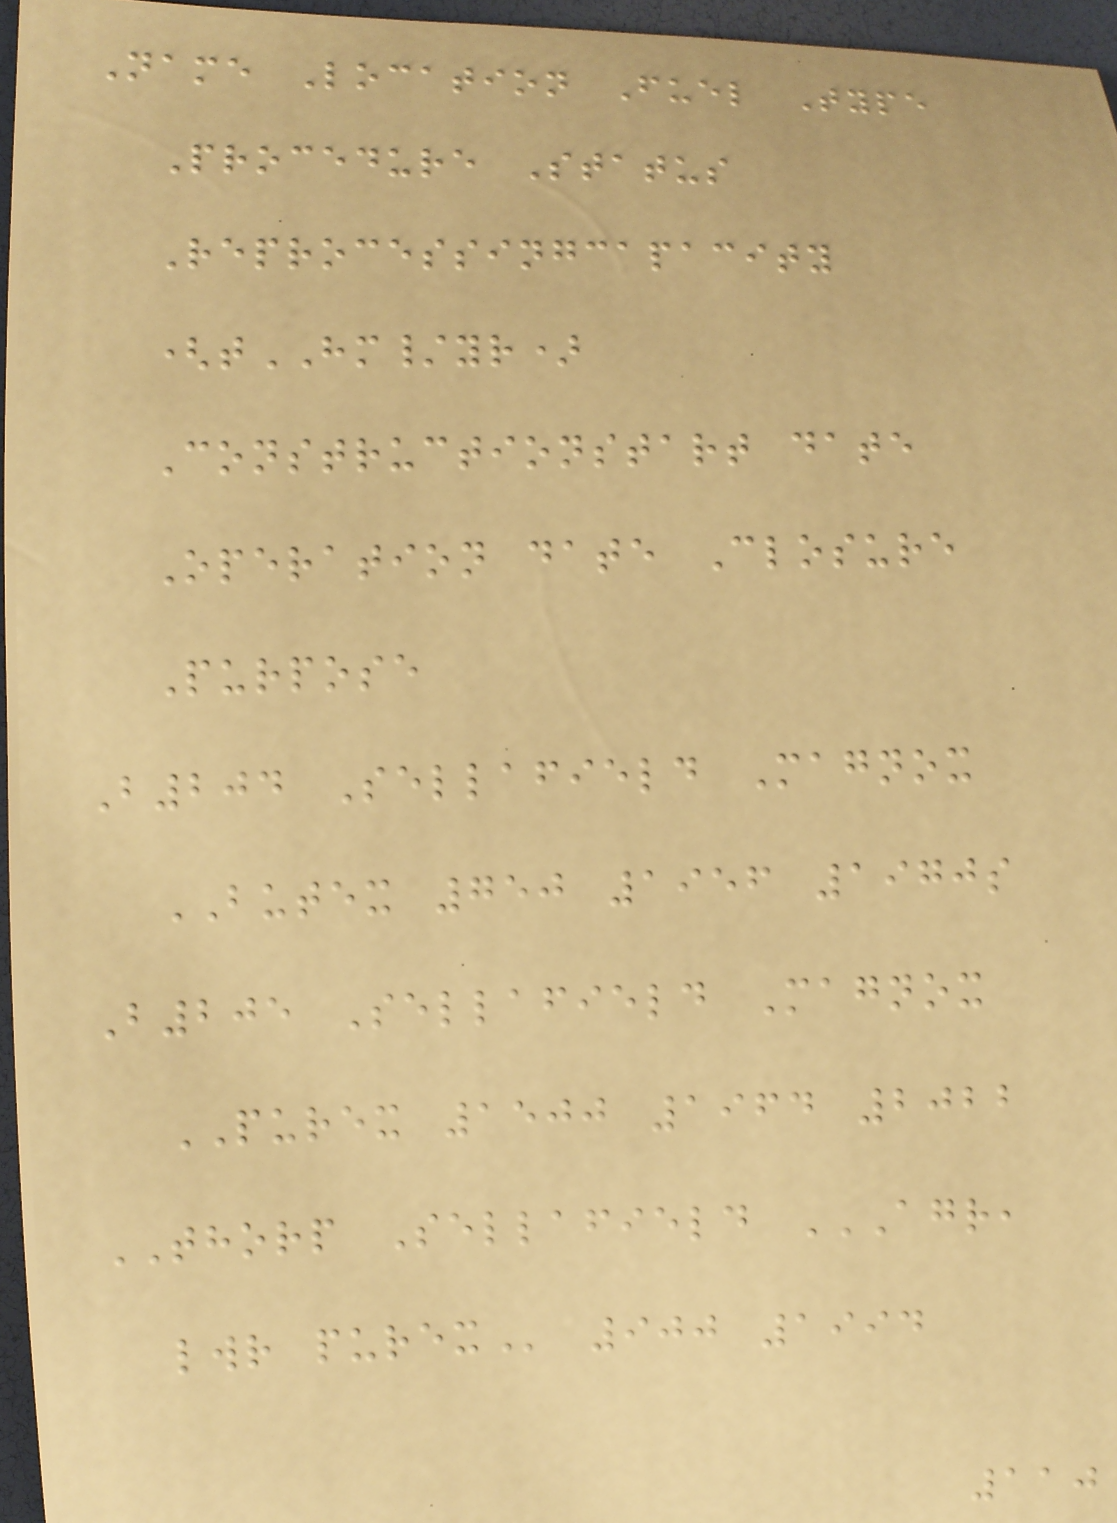Name Location Fuel Type
Procedure Status
Reprocessingcapacity
(tHM/yr)
Constructionstart date
Operation date Closure
Purpose
B204 Sellafield Magnox
BUTEX 750 1956 1970s
B205 Sellafield Magnox
PUREX 1500 1964 2022
THORP Sellafield AGR,
LWR PUREX 900 1994
110
